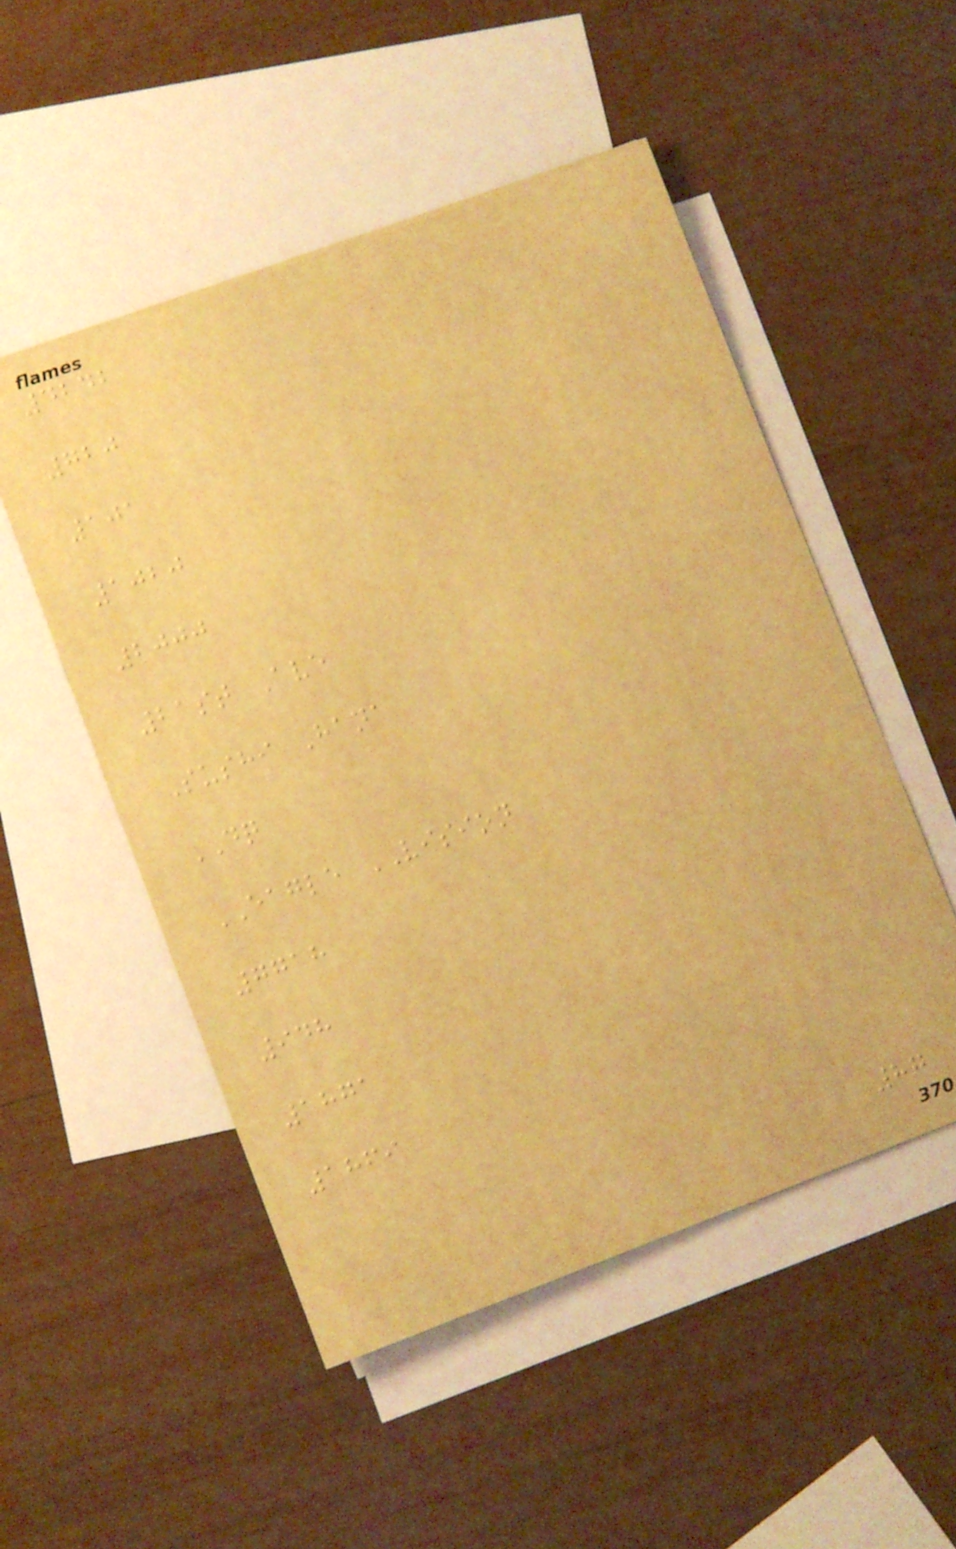4242
720
101
1020
2000
21st Ave
Sushi Hana
DQ
EAGLE VISION
7718
948
1871
1869
87
